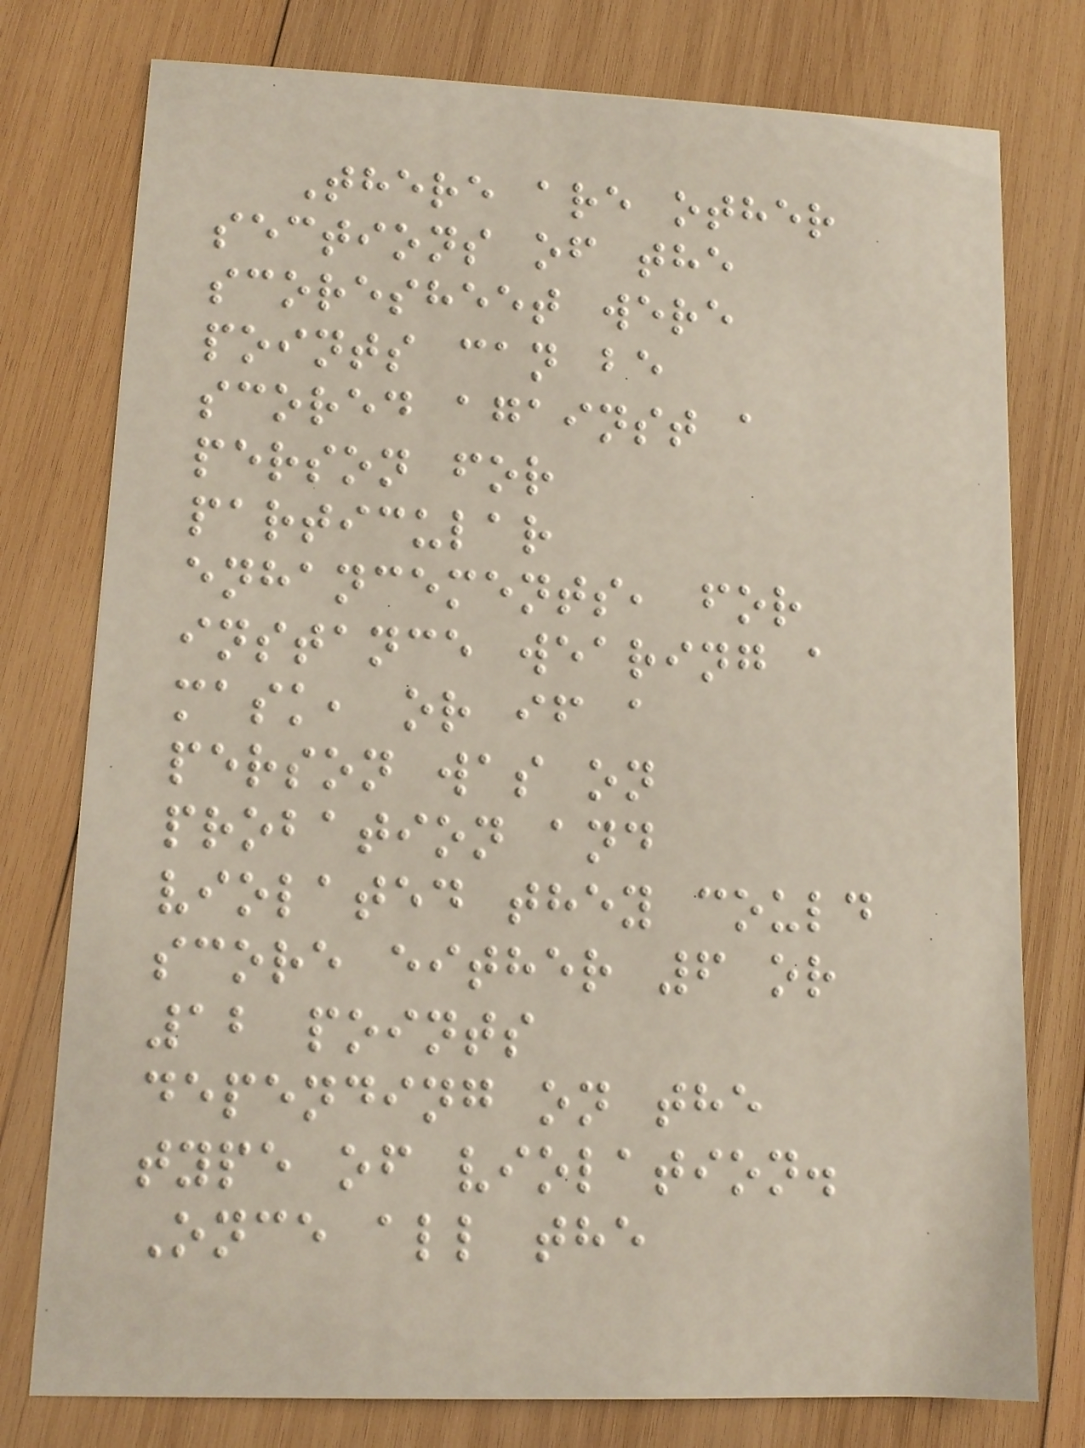There are other
sections of the
scoresheet were
points can be
scored against a
person for
particular
enhancements, for
instance wearing a
mask, or if a
person was on
probation and
violated they could
score either 6 or
12 points
depending on the
type of violation.
Once all the
